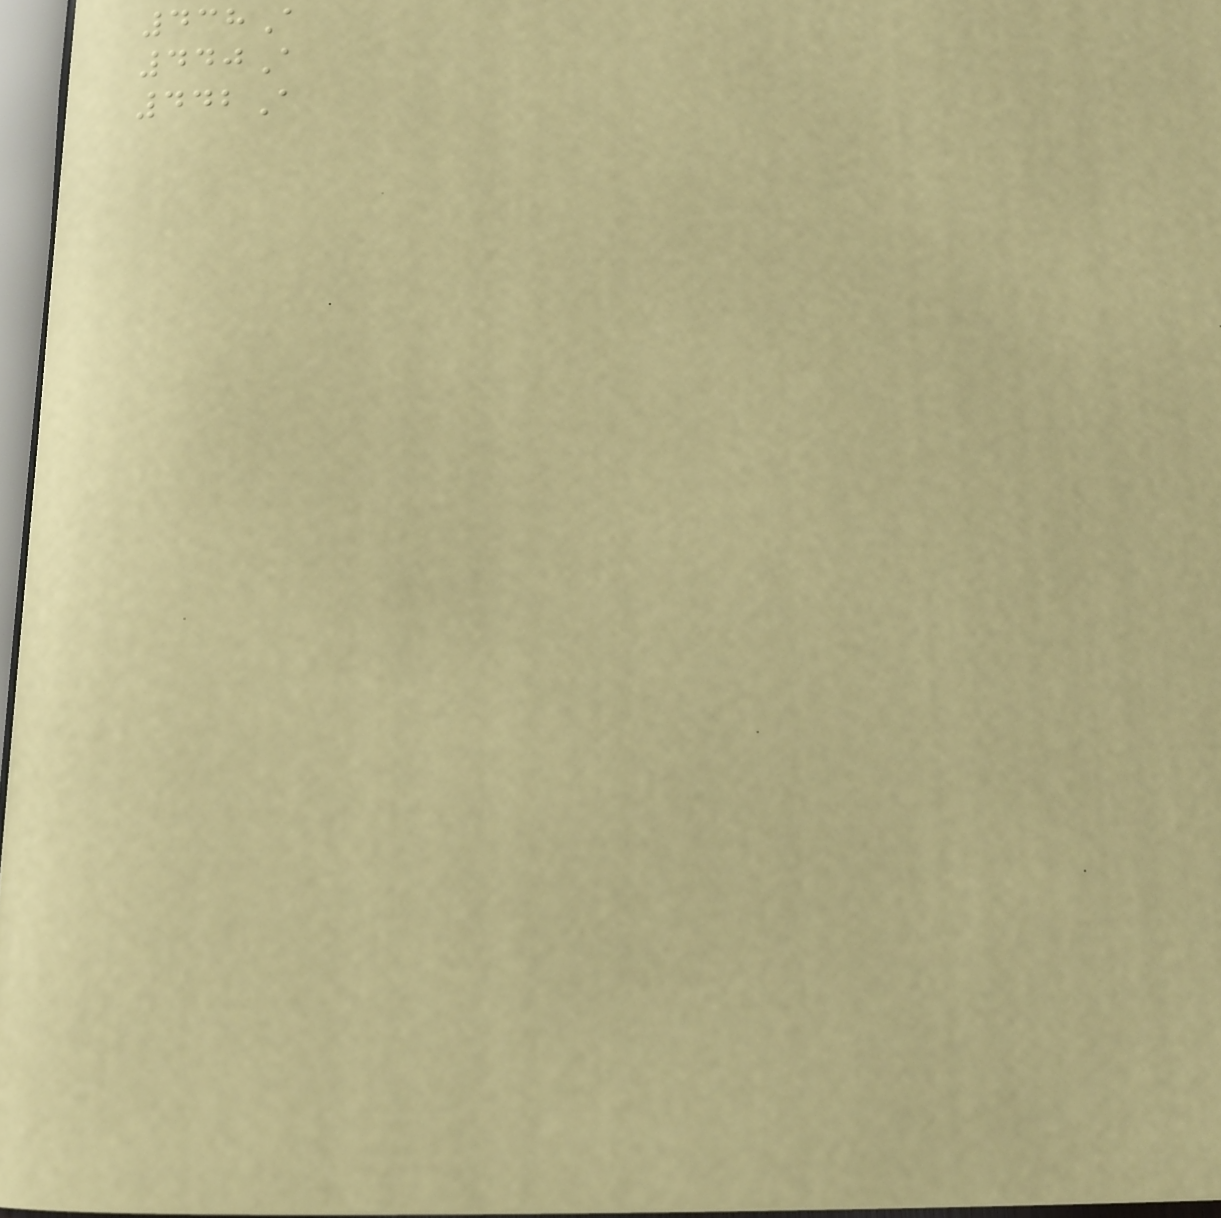438A
440A
442A
